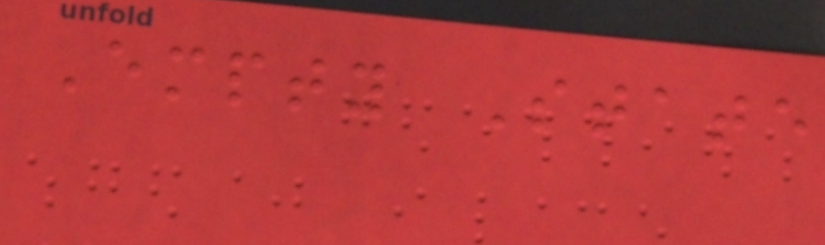Empty State
